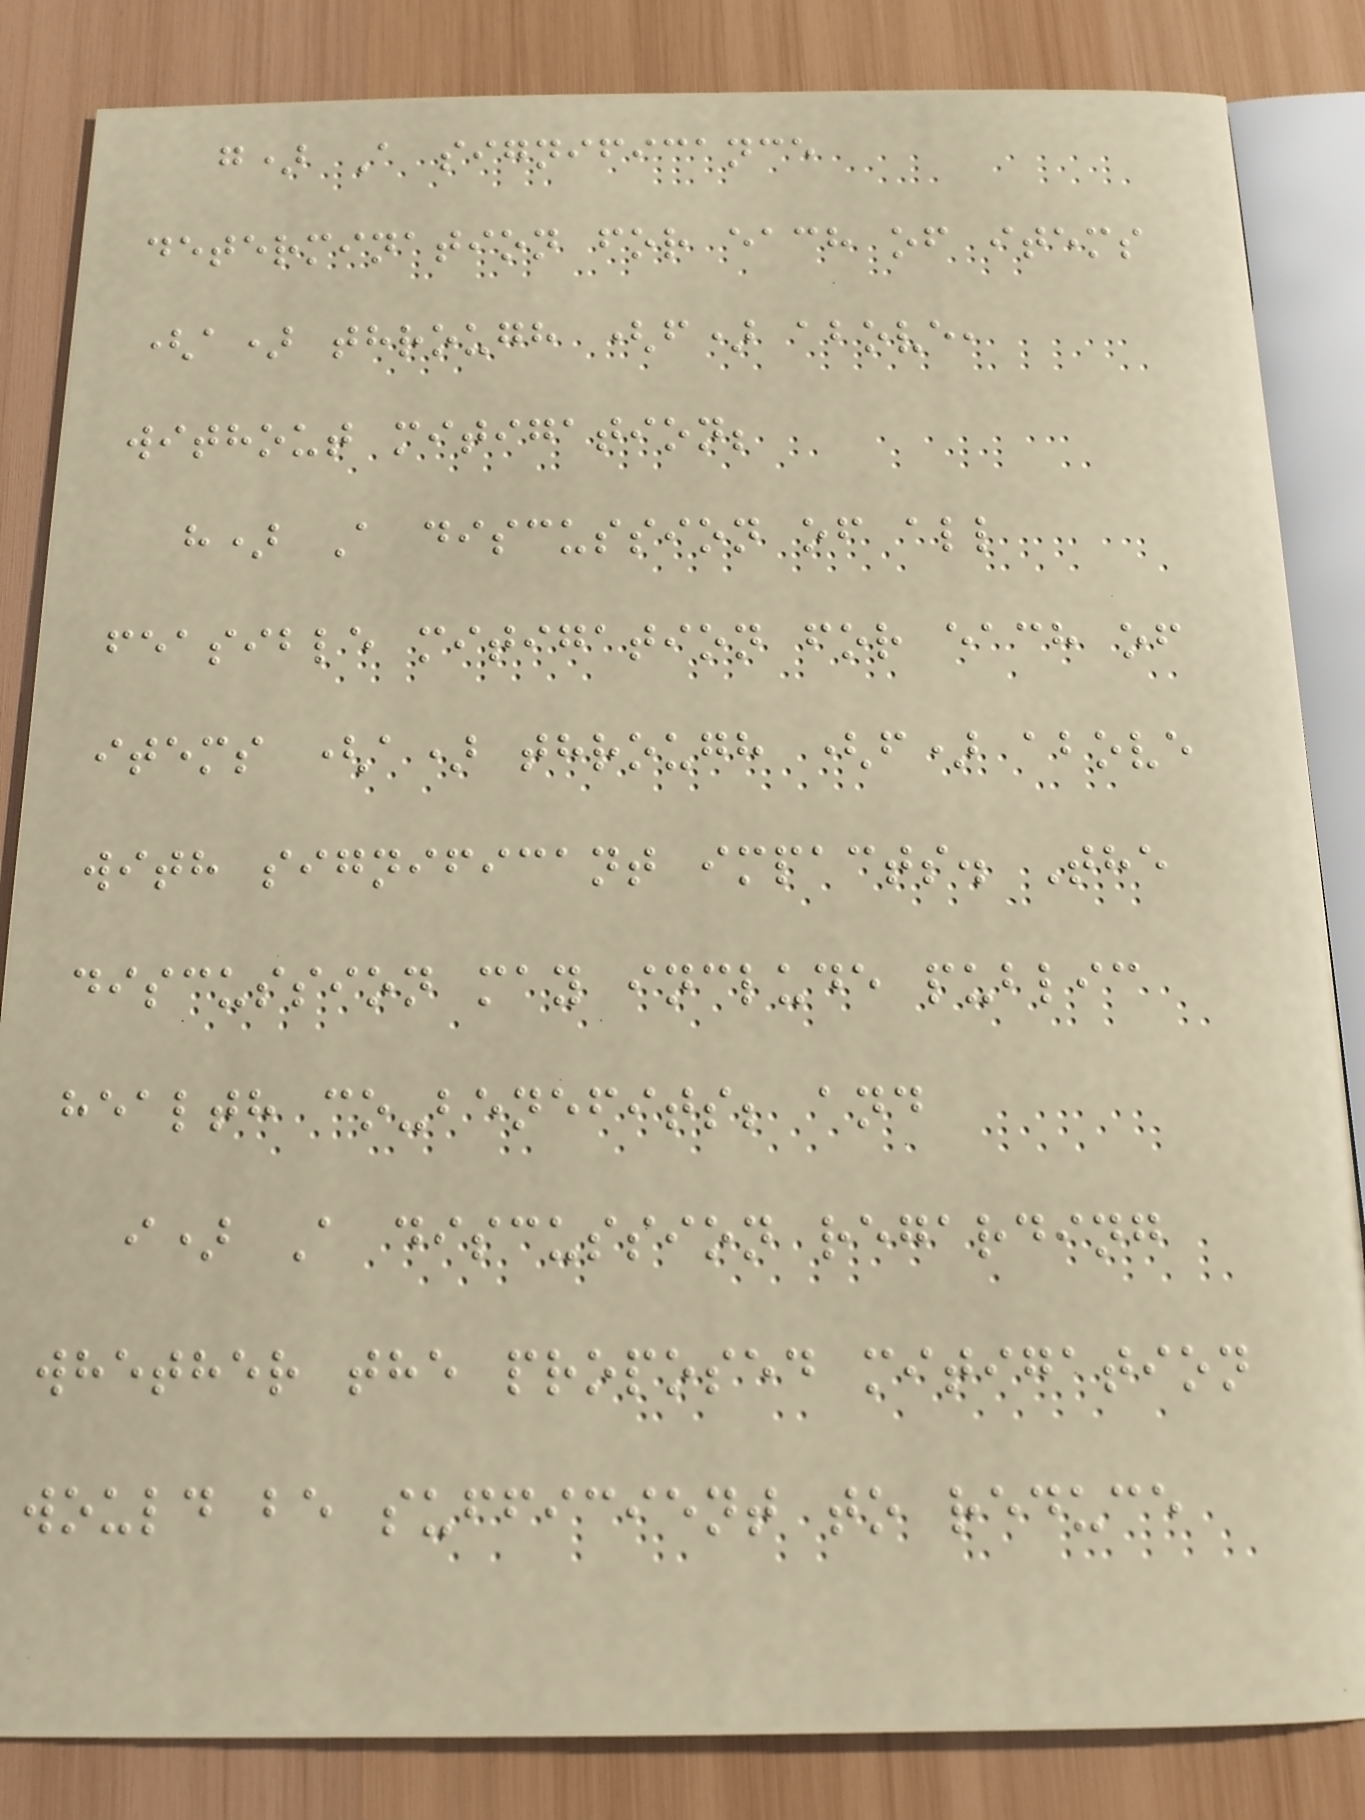g) A significance
determination for each of items
(a) through (f) above,
without mitigation;
h) A discussion of all
feasible mitigation for each of
items (a) through (f) above
with significant impacts. The
discussion may include public
health co-benefits; and
i) A discussion regarding
whether the proposed mitigation
would be sufficient to reduce
